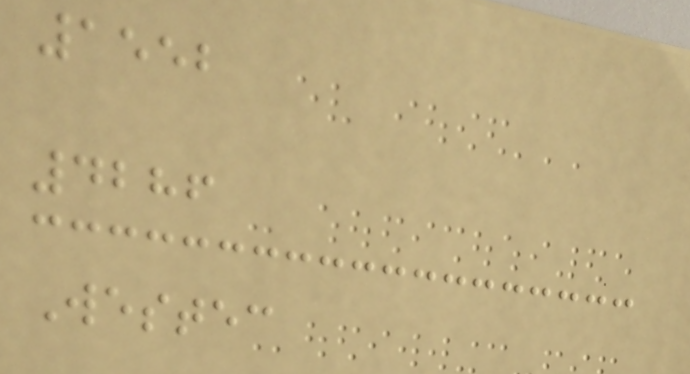1552
4286
Westec
